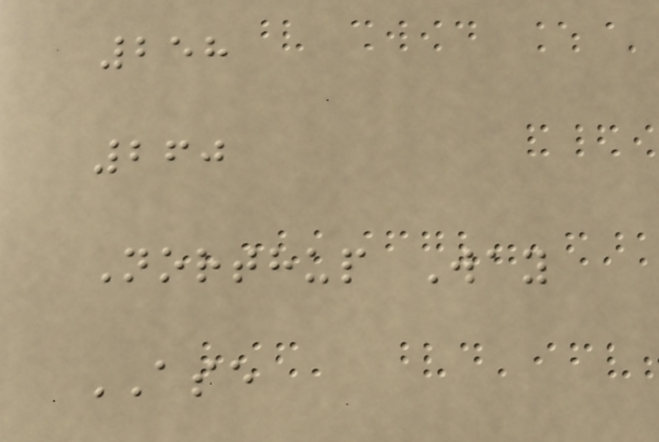258
260
Northup Way
ASE
